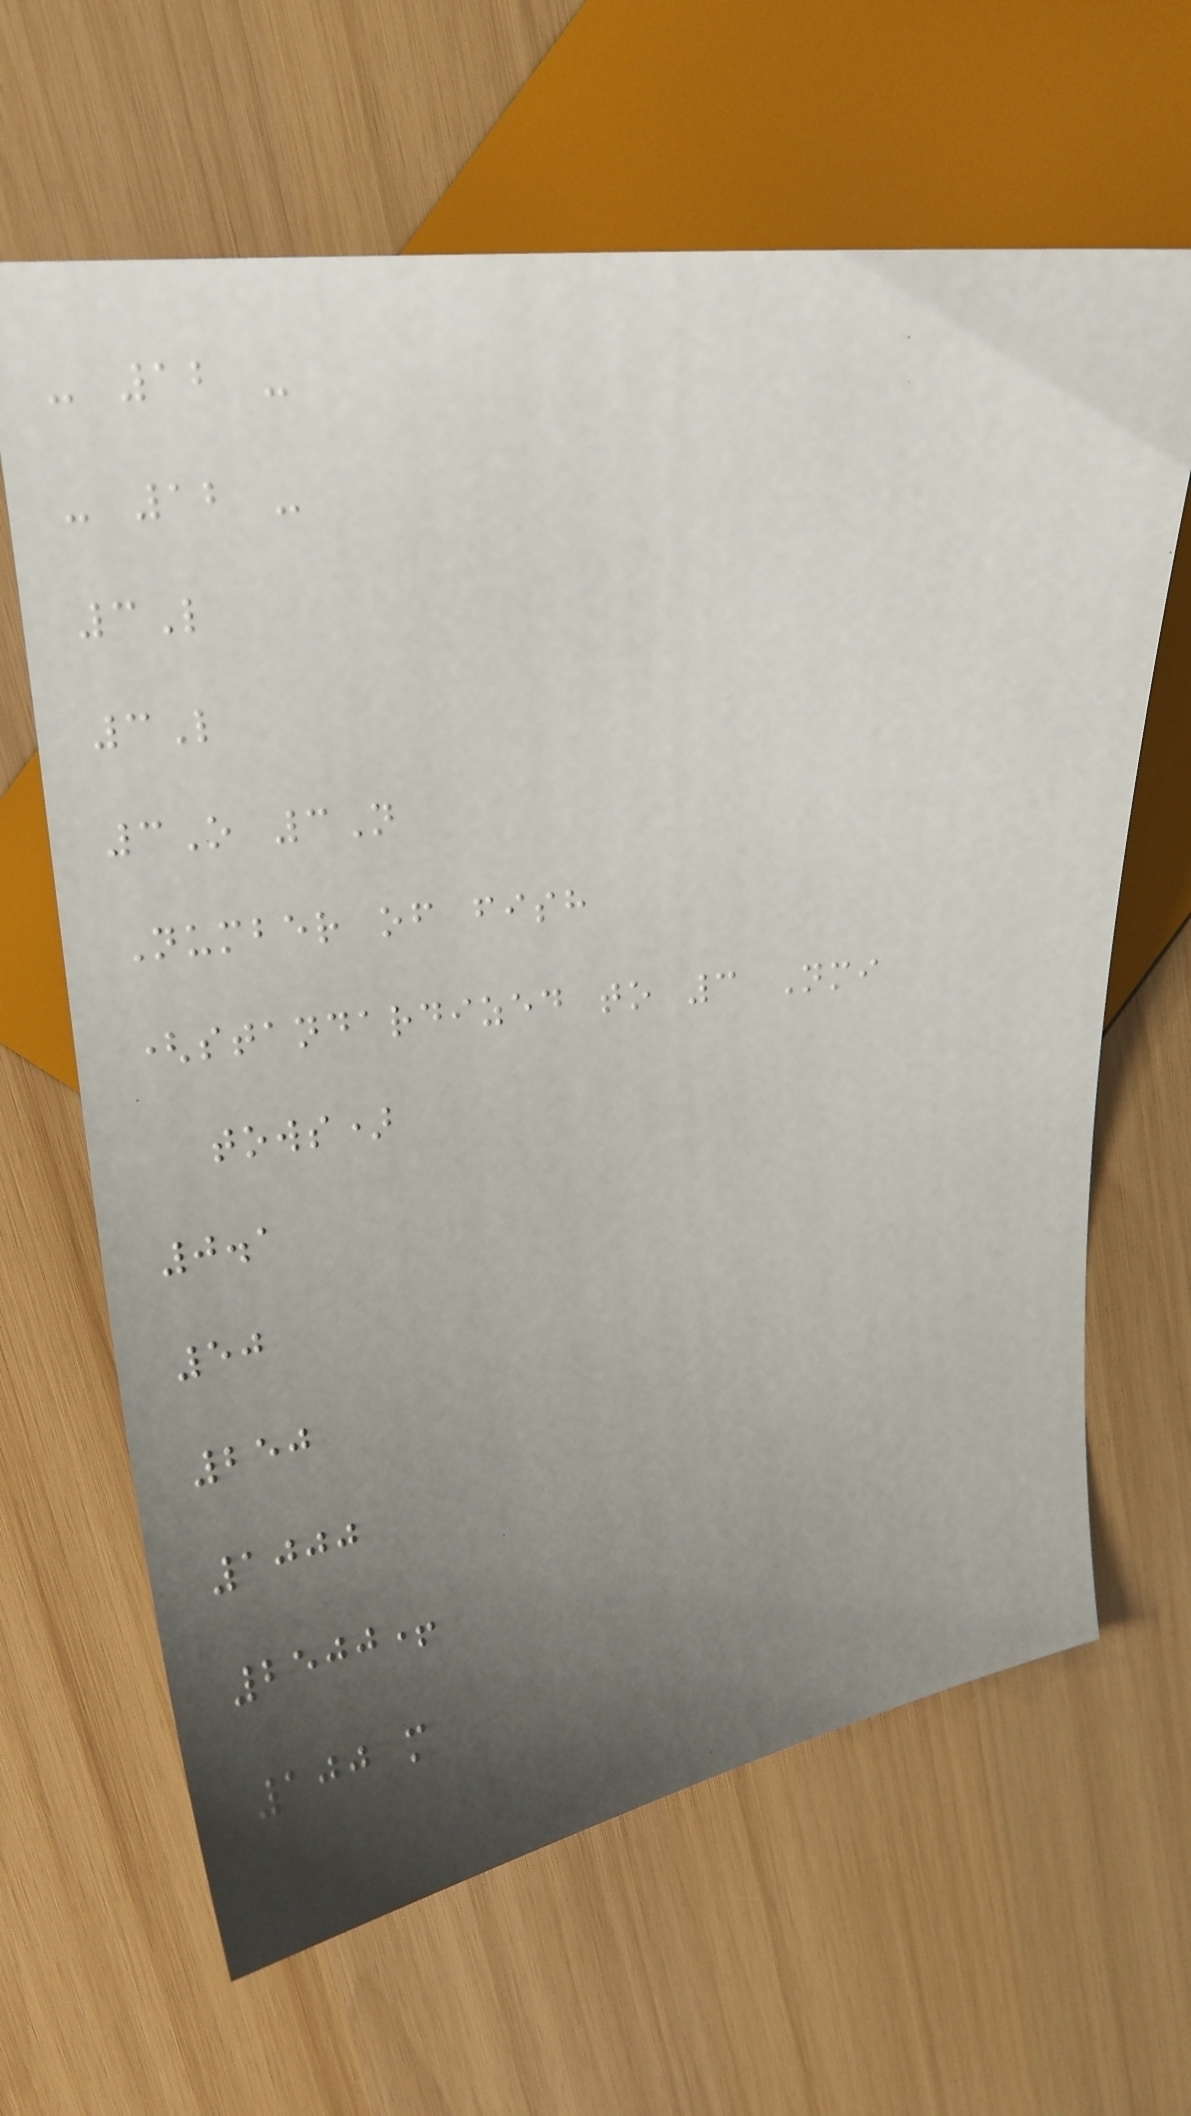- 12 -
- 12 -
3L
3L
3O 3N
Number of fish
(standardized to 3 Nmi
tows)
0.1
50
250
1000
2500+
100 m
